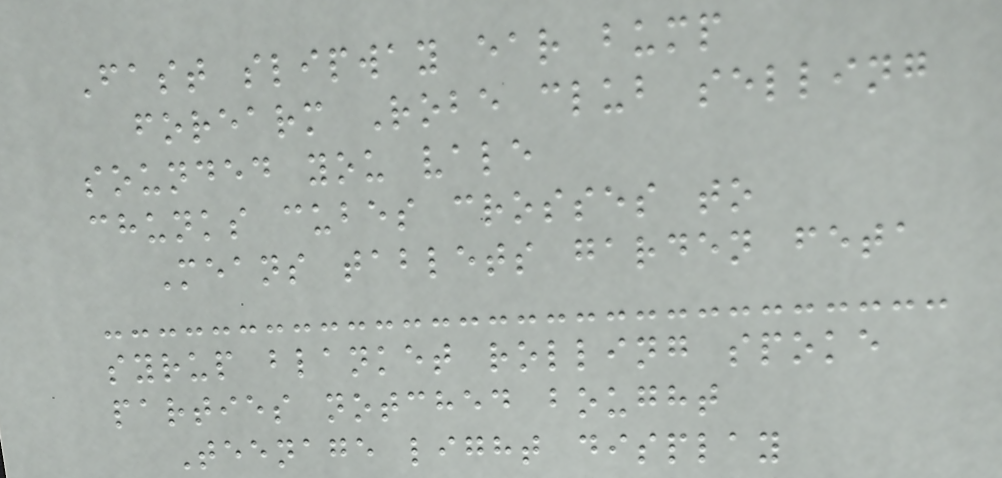Fast slipway ear bump
forearm Robe club selling
sounded you vale
chunks cubes crosses to
Means tablets garden feta
syrup blanket rolling spoke
parties notched bought
Teenage light display
